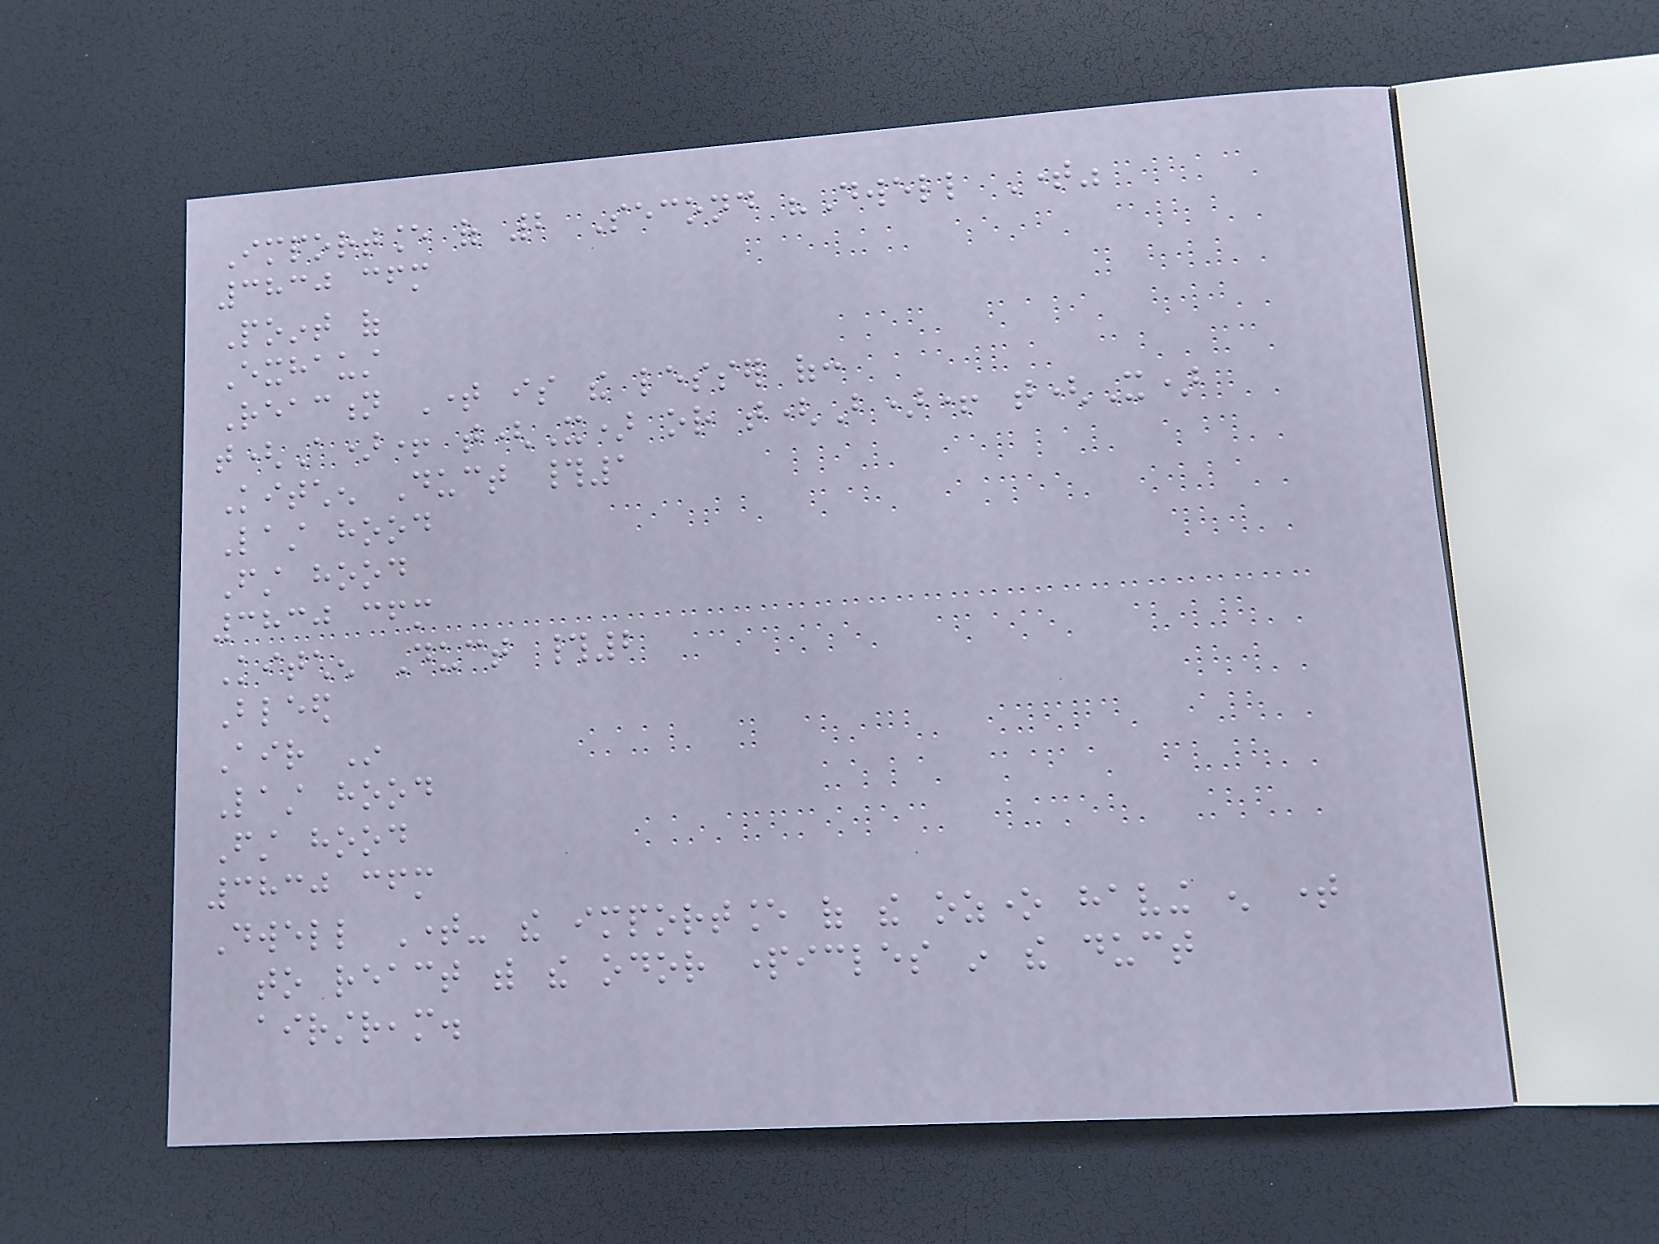Importance of 2 Second "Dwell Time"
3830 cfm
Point of
Exhaust
Reaction Time is the lesser of:
t(A)+ t(X) or t(B)+ t(X)
Kitchen Duct #1
Last hood
First hood
3830 cfm
Kitchen Duct #2
Bleed
Air In
Last hood
First hood
3830 cfm
Dwell Time- the importance of the ozone having enough time
to react with the odor particles in the duct
airstream.
